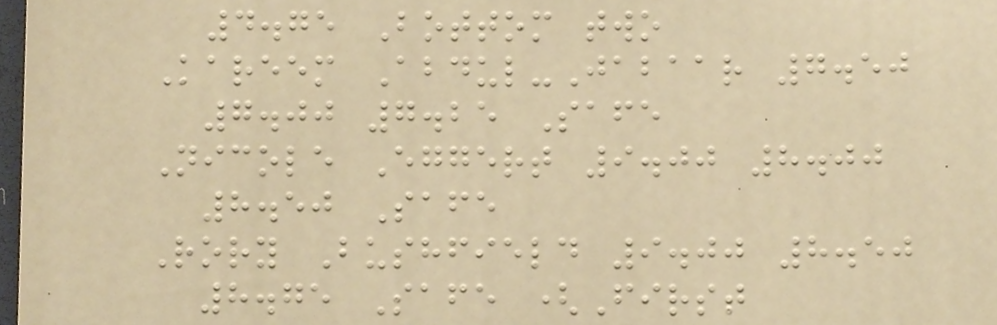4.75 Bottom two
Kareem Abdul-Jabaar 7.50
7.00 7.25 Safe
Nicole Eggert 9.00 8.00
8.50 Safe
Rory Bushfield 9.00 8.50
8.75 Safe (First
